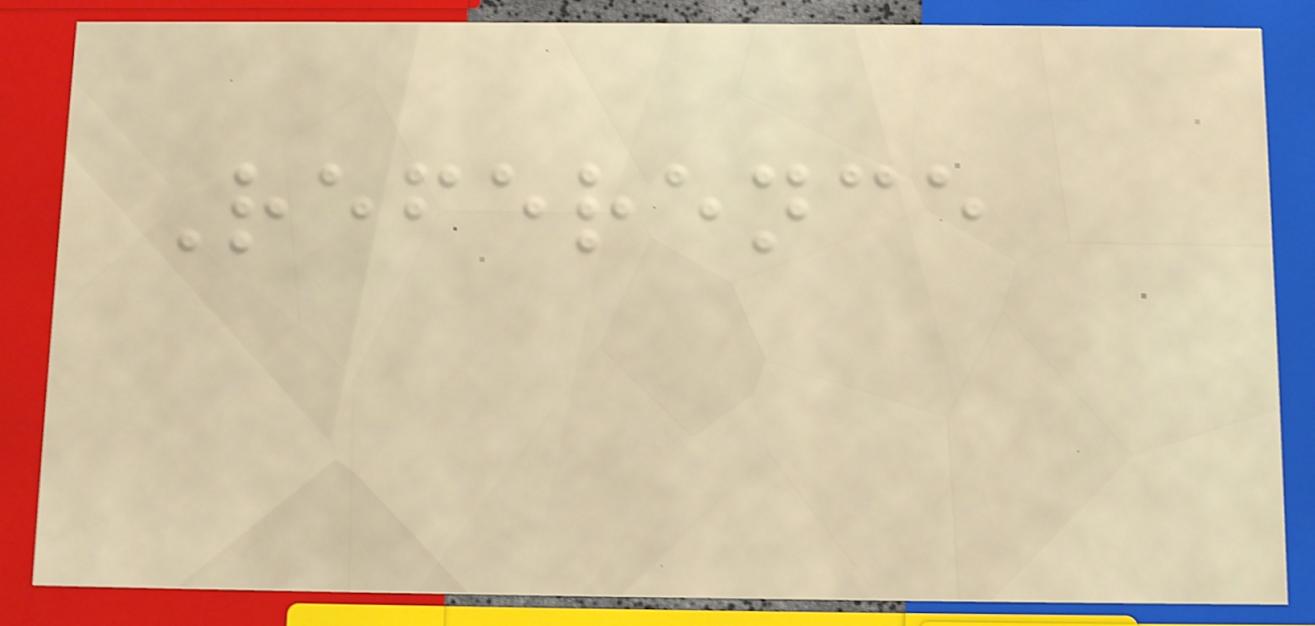Reference
